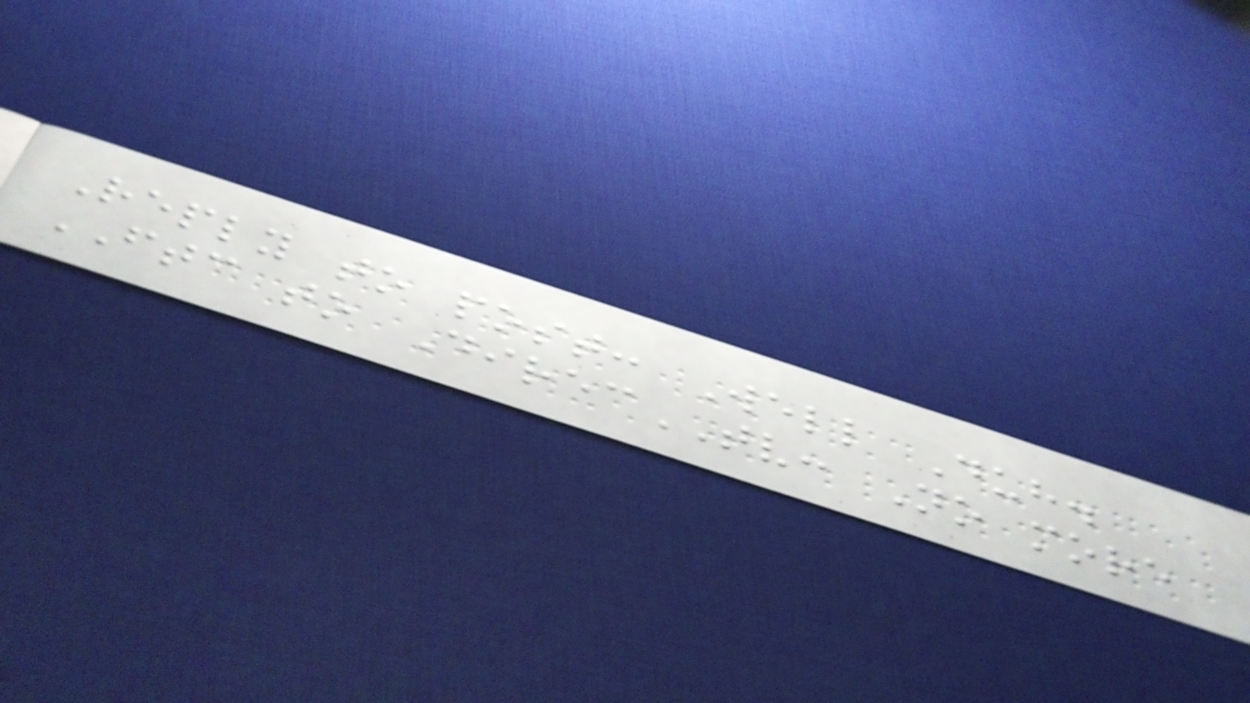Reply to post: Well Duh.
FTC to DirecTV: No more
